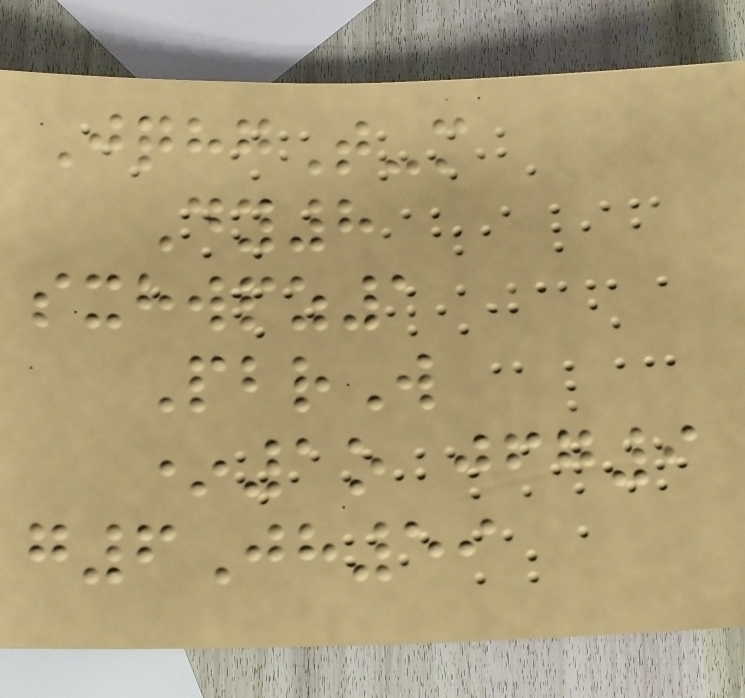JqhgT-m
Dy8
sxhwpz1
PbrW
*1o jfg9
g6Jh59
